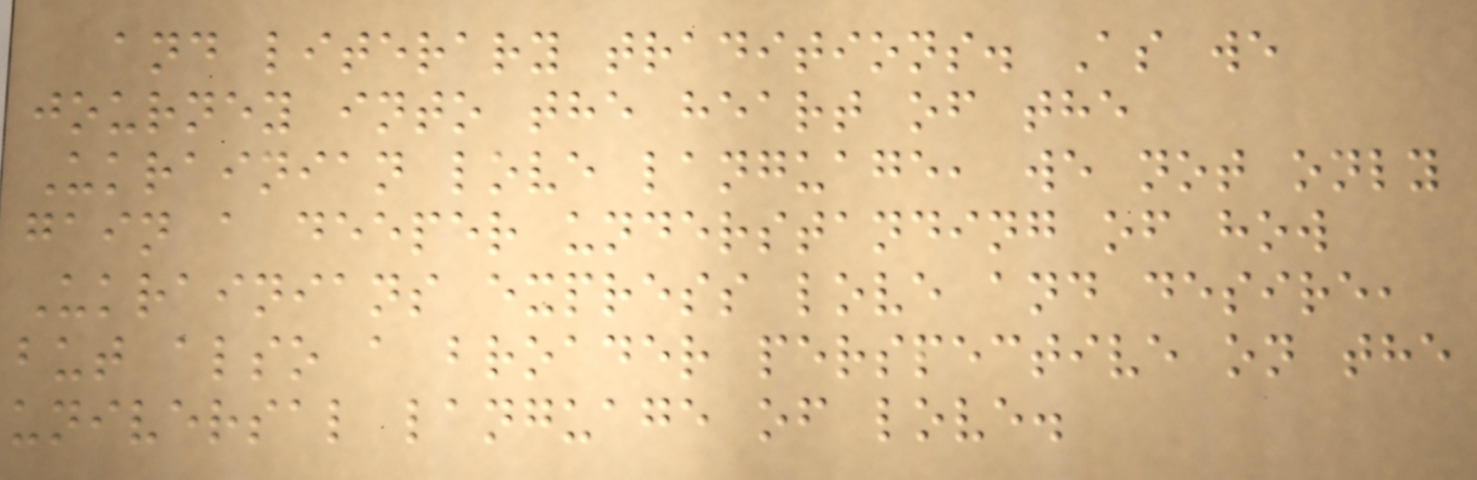and literary traditions. As we
journey into the heart of the
Ukrainian love language, we not only
gain a deeper understanding of how
Ukrainians express love and desire,
but also a broader perspective on the
universal language of love.
